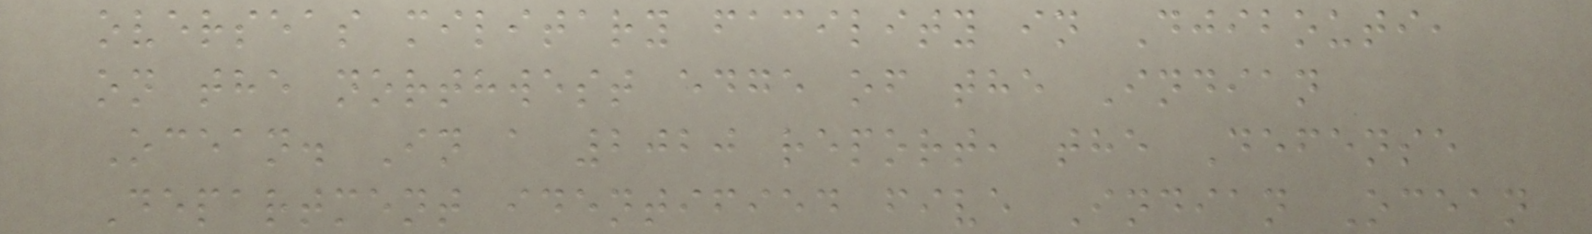overseas military facility in Djibouti,
on the northwest edge of the Indian
Ocean. In a 2020 report, the Defense
Department identified five Indian Ocean
